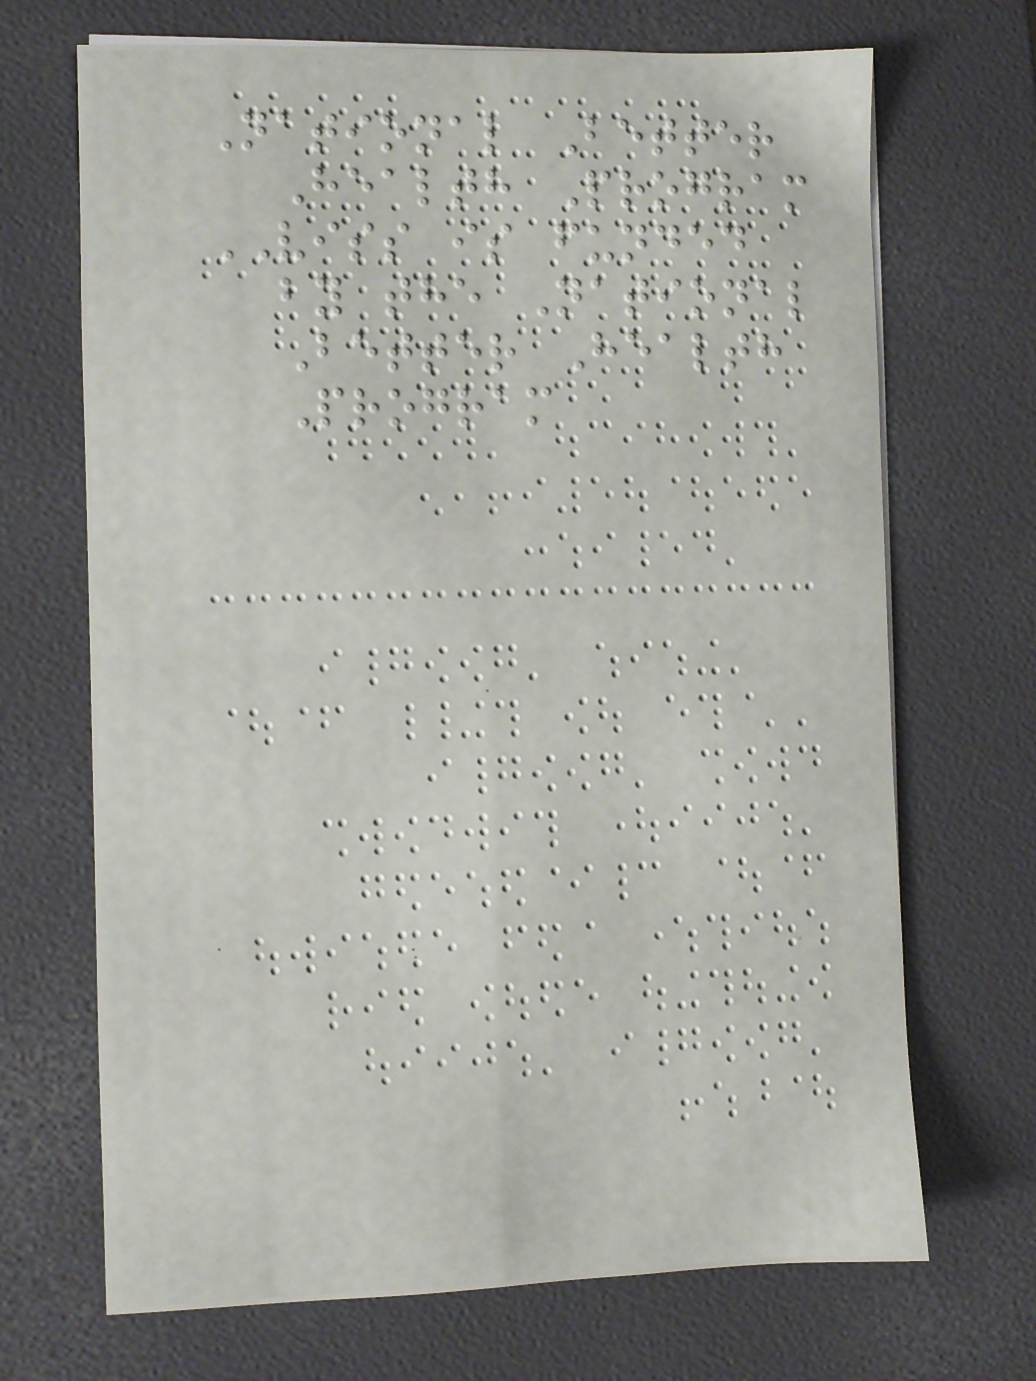National Better
Health Program
VISS is funded
by the National
Better Health
Program
